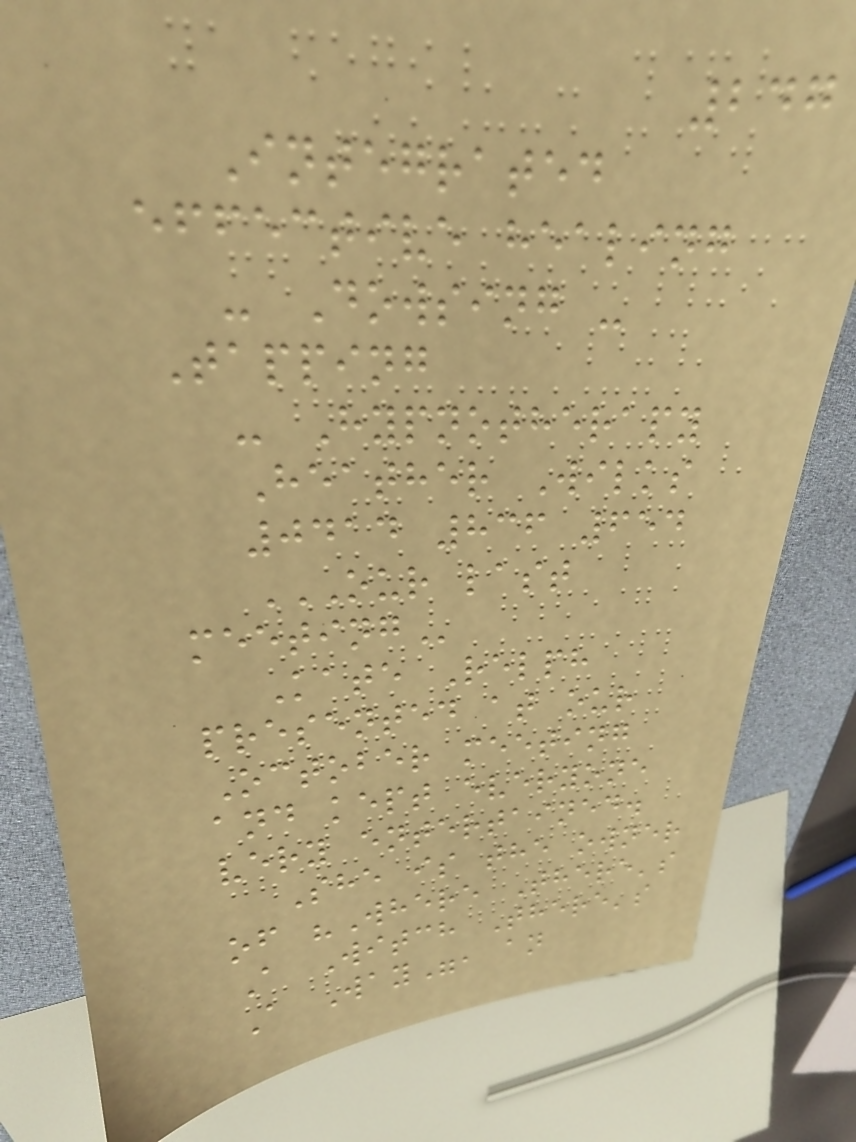247
Integrated
effective healing
- Dowsing -
Tapping
- Hypnotherapy
Heather Wilks
0414 836 654
OUR LAST
MEETING
Kate Relph
presented at our
October meeting
and kept everyone
very entertained.
She is the owner
of "Where There's
A Witch There's
A Way", an
